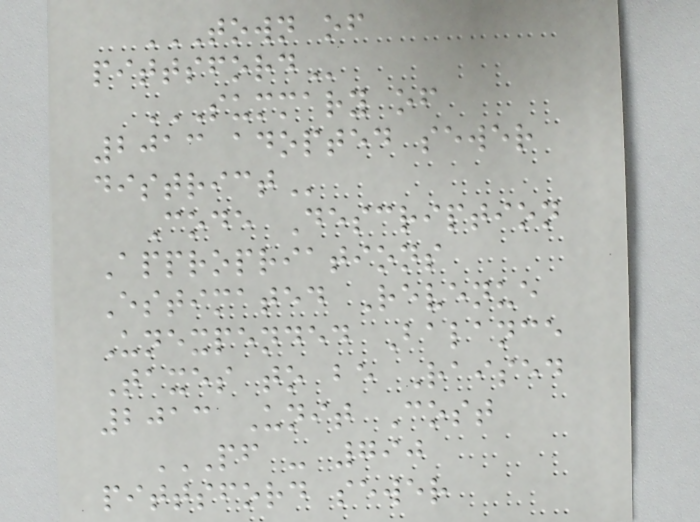TOWN OF
PITTSFORD
SUMMARY OF
2013 ADOPTED SEWER
DISTRICT
Code Description
Appropriations
Estimated Revenue
Unexpended Balance
Taxes to be Raised
2013 Unit Cost
PF - 790
PITTSFORD SEWER
